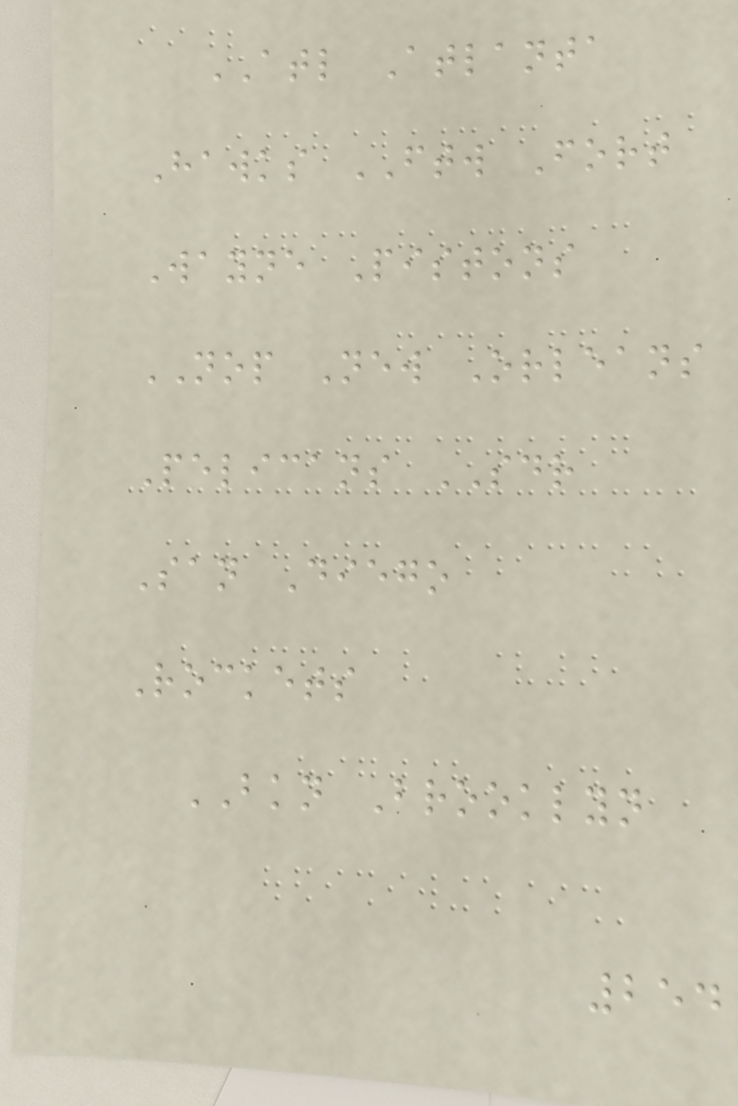ATL Atlanta
Hawks FTW Fort
Wayne Pistons
NOP New Orleans
Pelicans SDR
San Diego
Rockets
BKN Brooklyn
254
